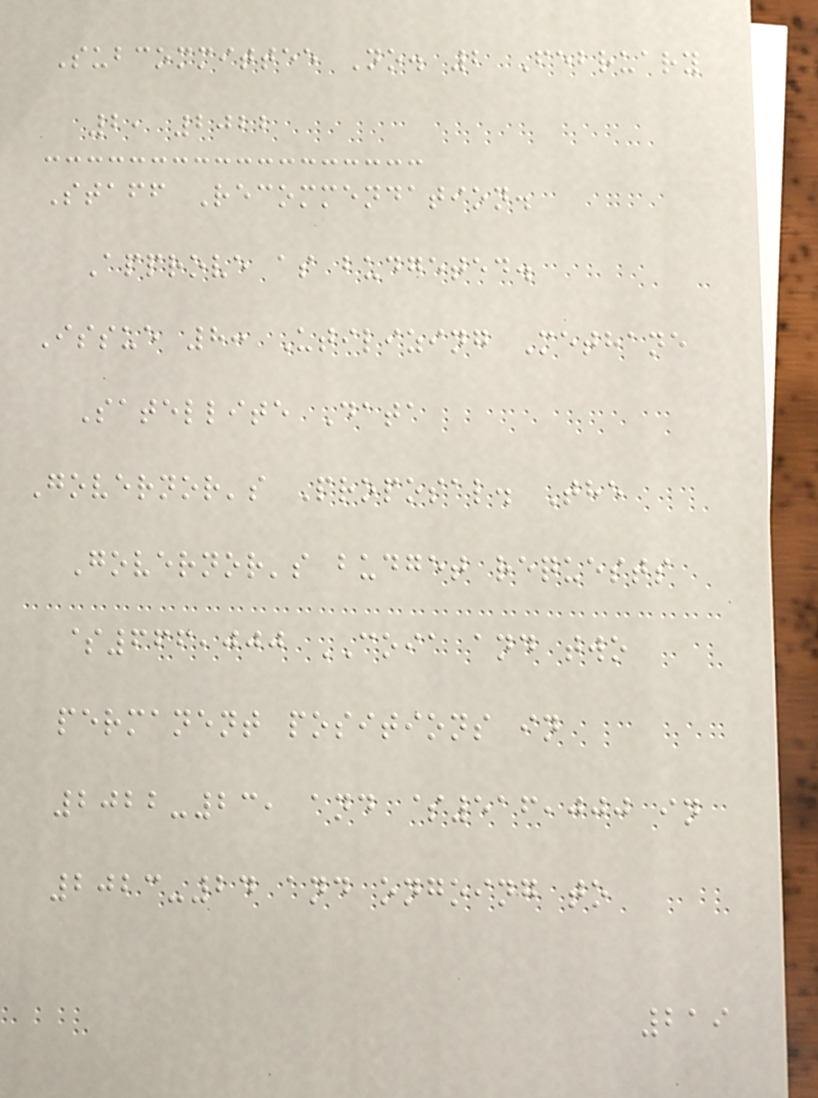Subcommittee No. 2 February
2, 2022
Staff Recommendation.
Approve as budgeted.
Issue 8: Utilizing Methane
Satellite Data
Governor's Proposal. The
Governor's budget requests
$666,000 COIA and two
permanent positions in
2022-23, and $516,000 in
2023-24 and ongoing to
219
